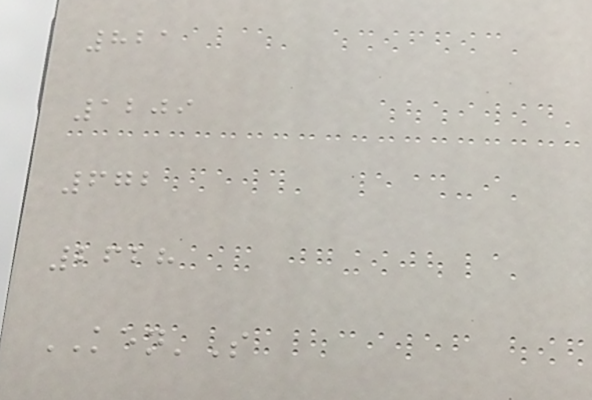821
1209
672
2628
KEN'S
